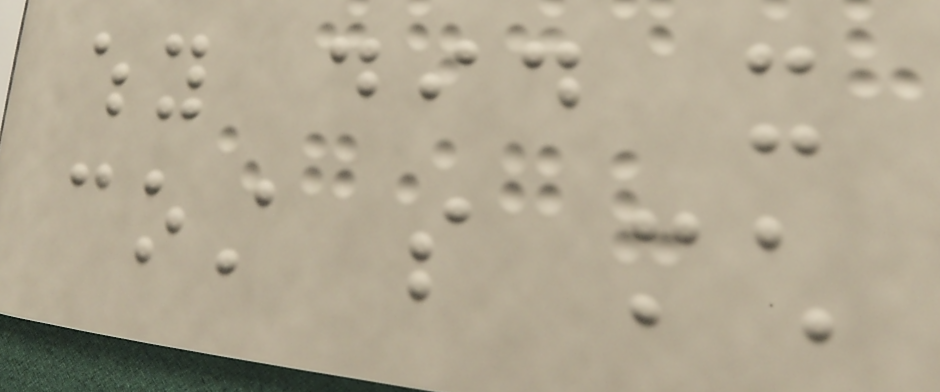why did it
cost so much
